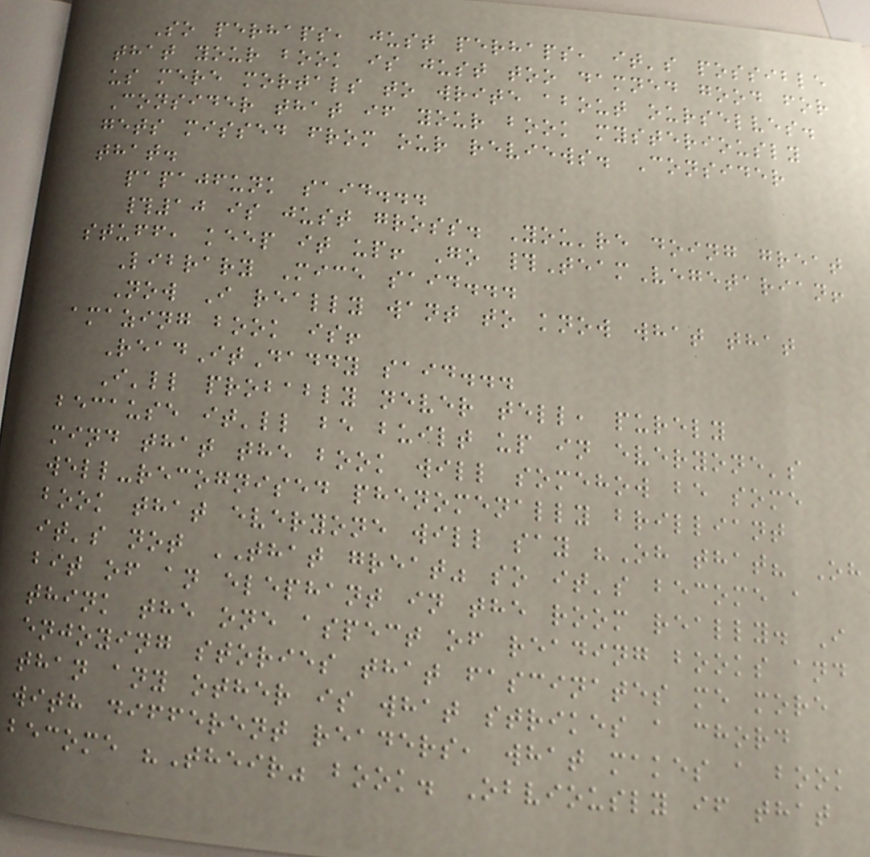So perhaps, just perhaps, it's possible
that your book is just too damned good for
us mere mortals to write about ourselves.
Consider that if your book mysteriously
gets missed from our reviews. Consider
that.
papajfunk said...
#10 is just gross. You're doing great
stuff, keep it up! Go #TeamVegetarian!
Library Mice said...
Now I really want to know what that
amazing book is!
ReadItDaddy said...
I'll probably never tell, purely
because it'll be built up in everyone's
mind that the book will somehow be some
well-recognised phenomenally brilliant
book that everyone will say "Oh that? Oh
it's not THAT great" so it's become a
bit of an elephant in the room really. I
think the one aspect of reading books and
enjoying stories that fascinates me more
than any other is what strikes a chord
with different readers, what makes a book
become "Their" book. Obviously if that
